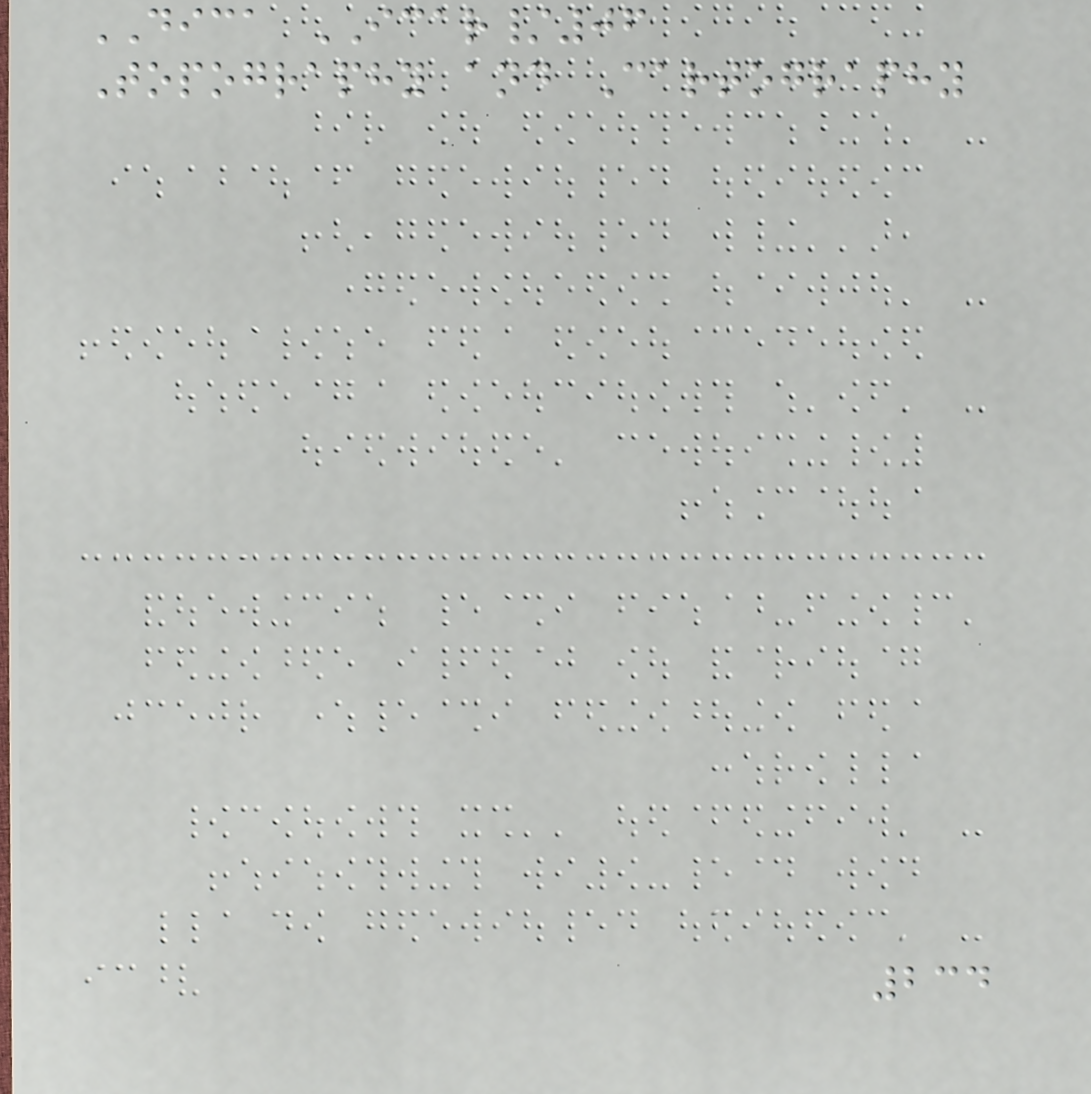DICA ICAR/06
Topography and Cartography
234
